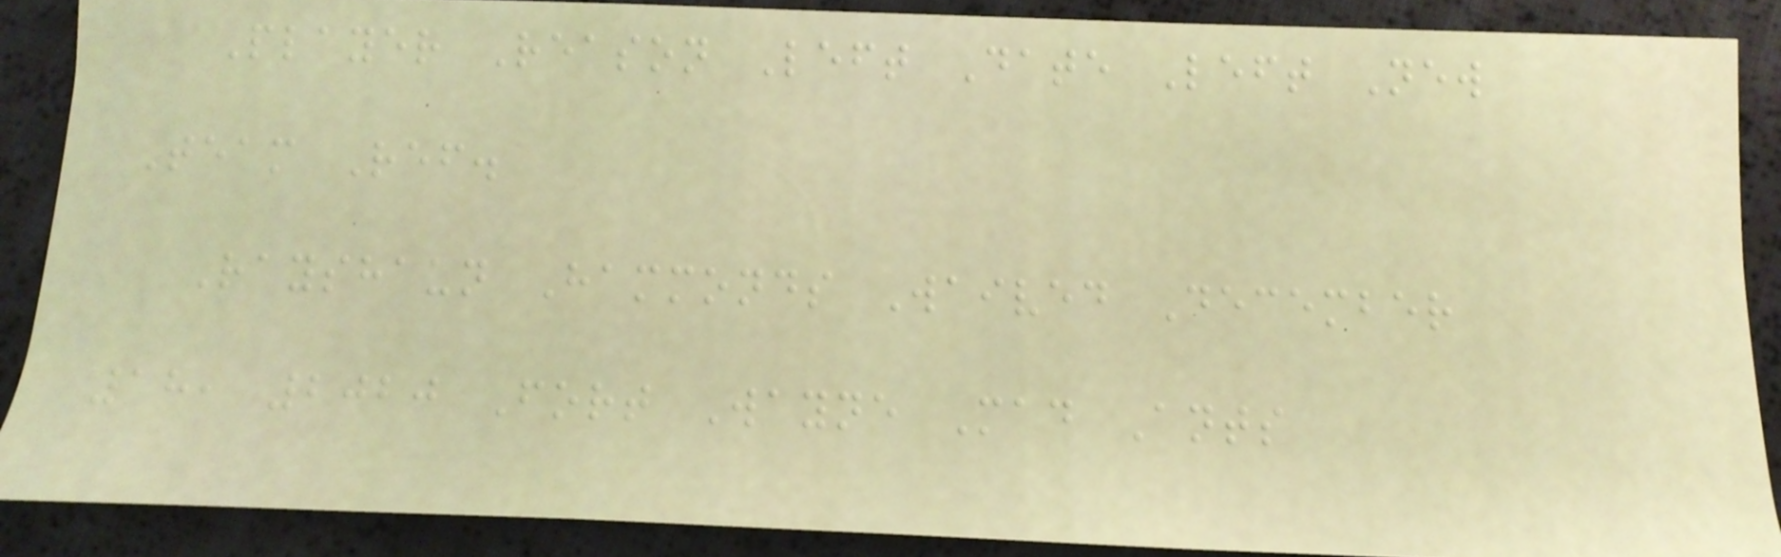Player Reason Left Date Left New
Team Ref.
Rayshaun Hammonds Waived December
18, 2020 Fort Wayne Mad Ants
